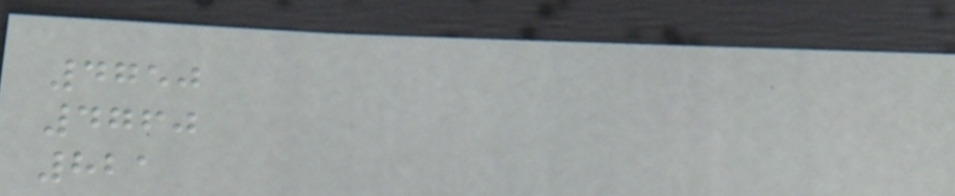4750
4760
821
